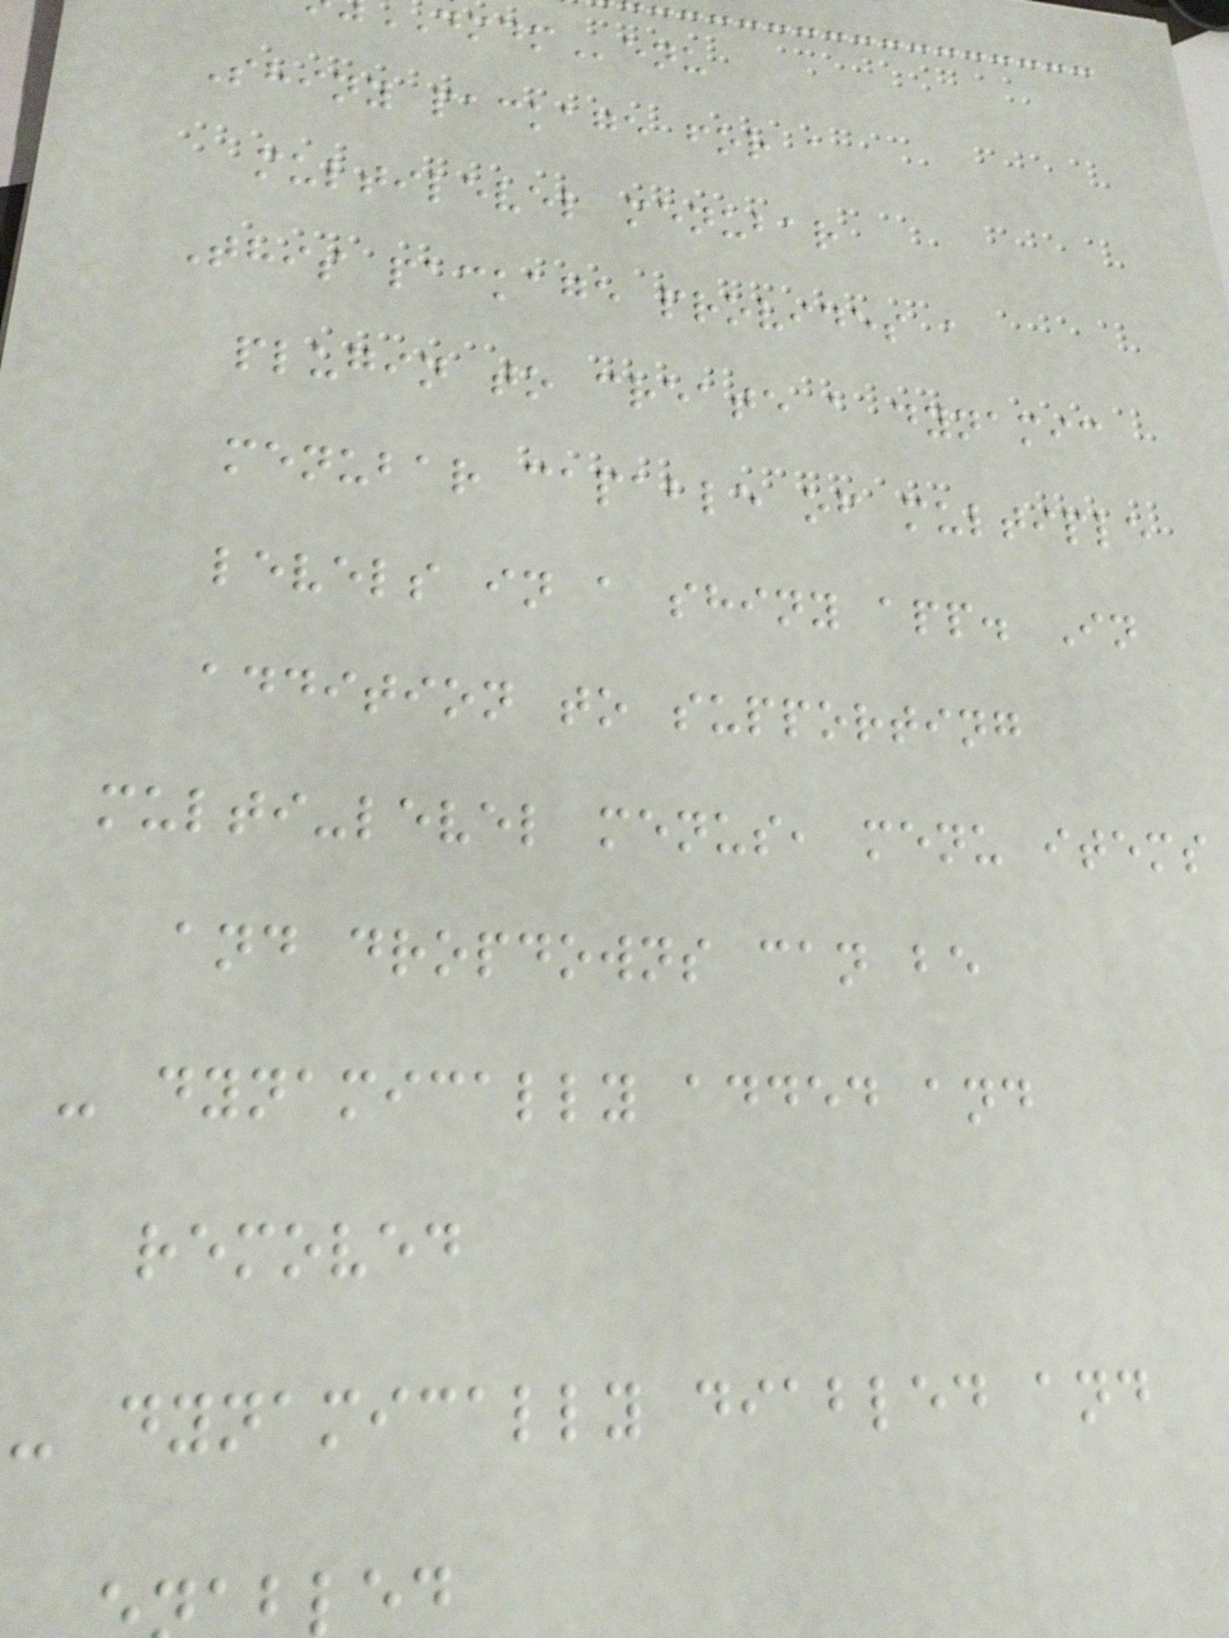Shiny package for a
multilevel menubar
This package provides a
plugin to create a dynamic
menubar capable of multiple
levels in a shiny app. In
addition to supporting
multi-level menus, menu items
and dropdowns can be
- dynamically added and
removed
- dynamically diabled and
